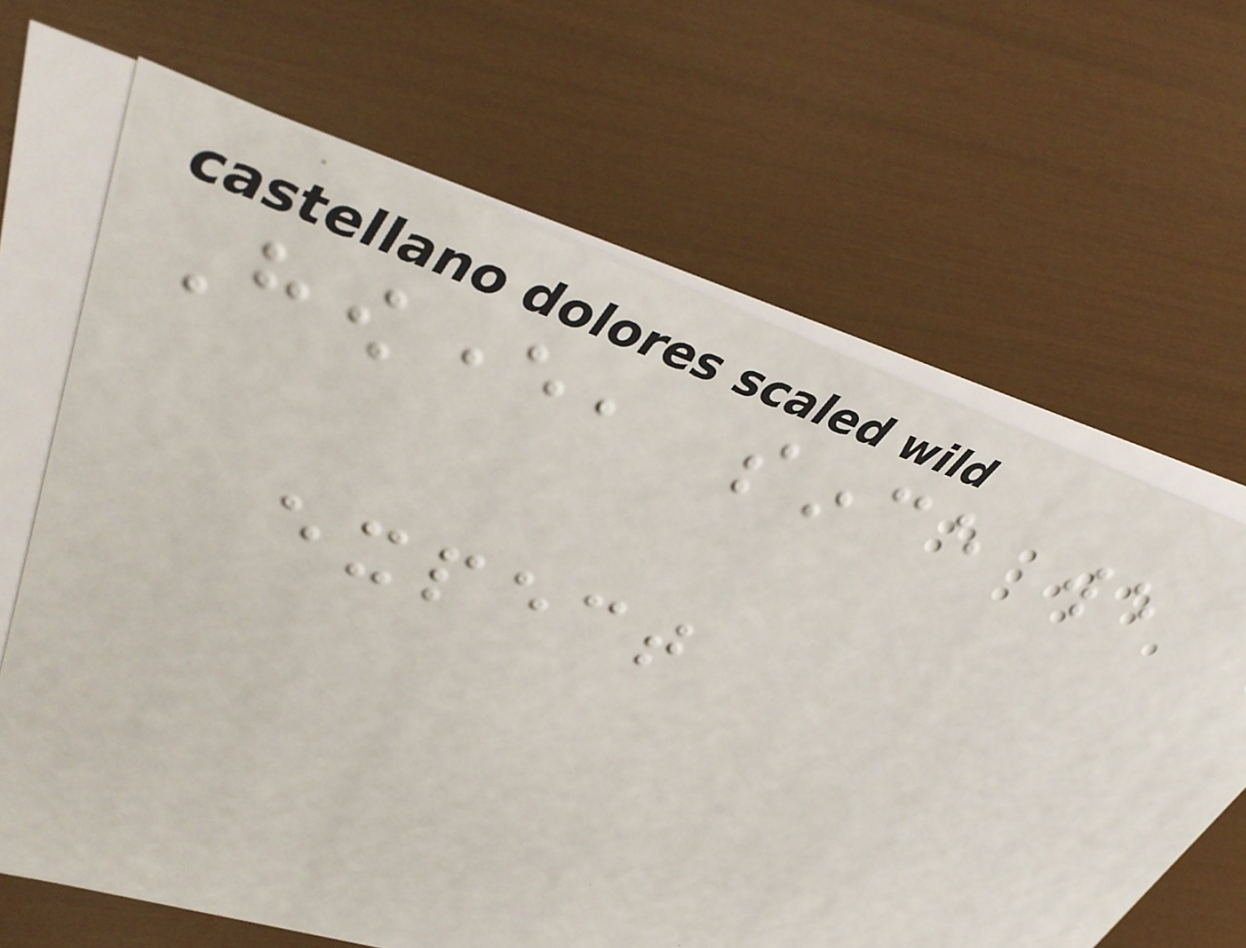However, since we
expect
